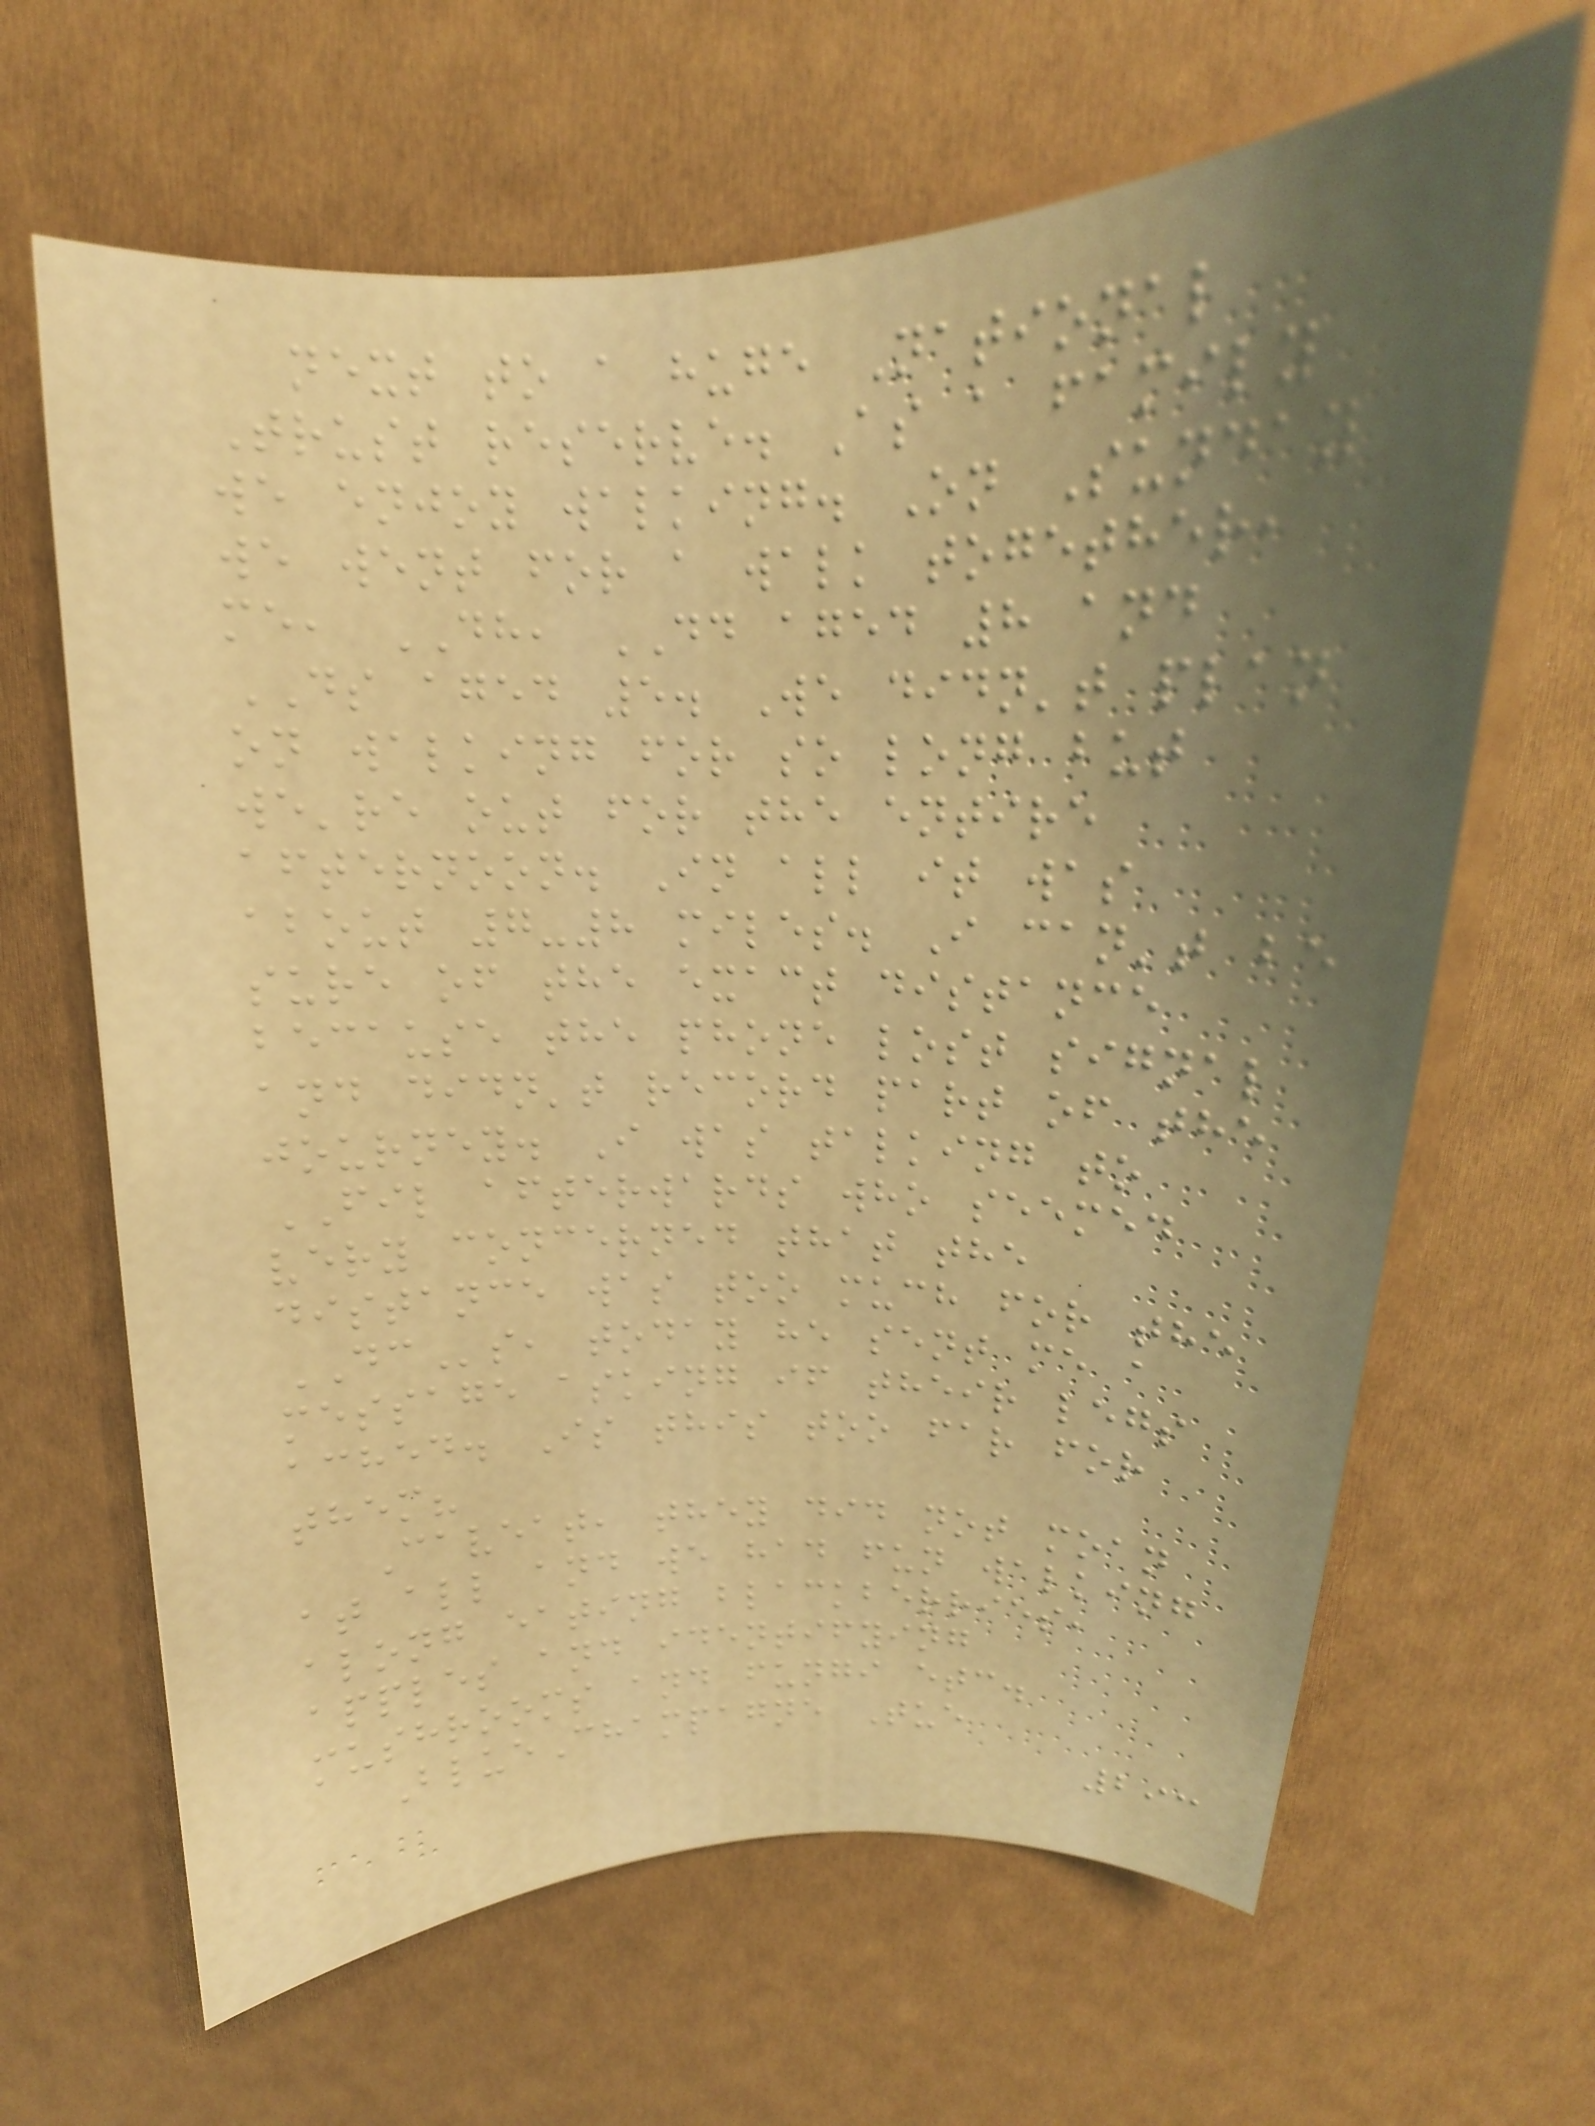next to a huge National
Trust reserve. As a family
we enjoy walking. On Sunday
we went for a walk together,
me, DH, DD aged 8 and
DS aged 5. We didn't plan
on walking for so long but
we're out for the entire
afternoon. In all it was
about 7-8 miles. I can't be
sure of the exact distance
because the phone lost signal
and didn't record part of the
journey. I was talking to
FIL afterwards who seemed
very concerned that the
distance was too much for the
DCs, today he sent me a
message asking if their legs
ached. Is this too far for
them?
Caveat, they did not moan
at all and we had fun walking
along eating blackberries,
apples and identifying
mushrooms and fungi etc.
BlueChampagne Tue
293
